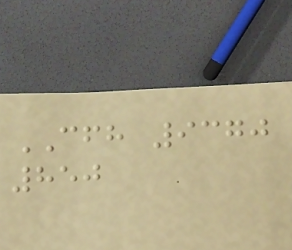CFH 9370
850
